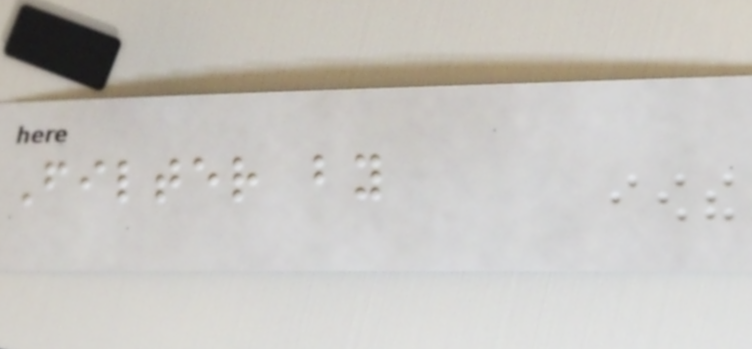Filter by
